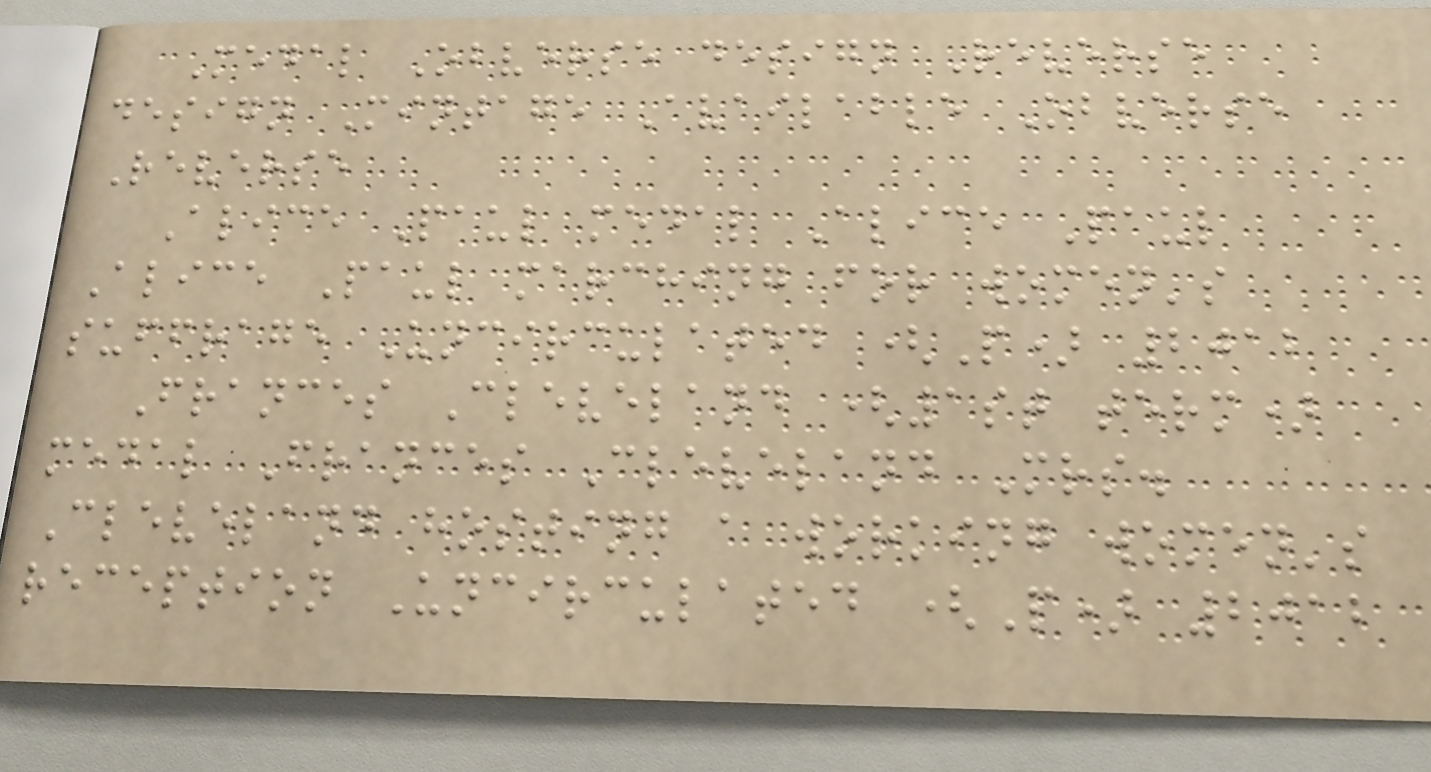Medal Obverse design Reverse
design Mintage Available Obverse
Reverse
Alice Paul medal Alice Paul
Alice Paul marching for women's
suffrage Uncirculated (P) 2012
Frances Cleveland (1st term)
medal Frances Cleveland Mrs.
Cleveland hosting a working women's
reception Uncirculated (P) 2012
